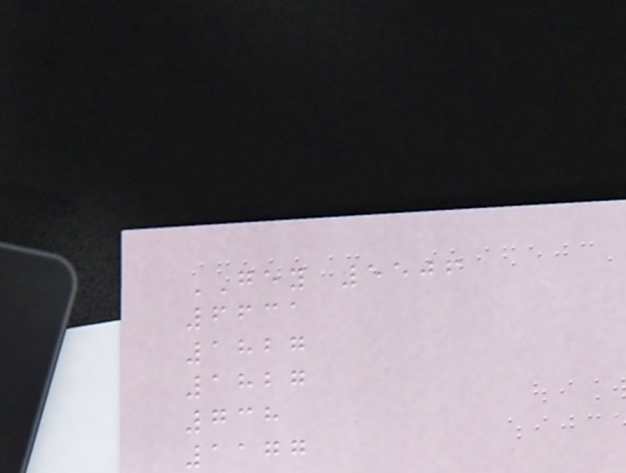GEY 5506
6631
1827
1827
738
1177
